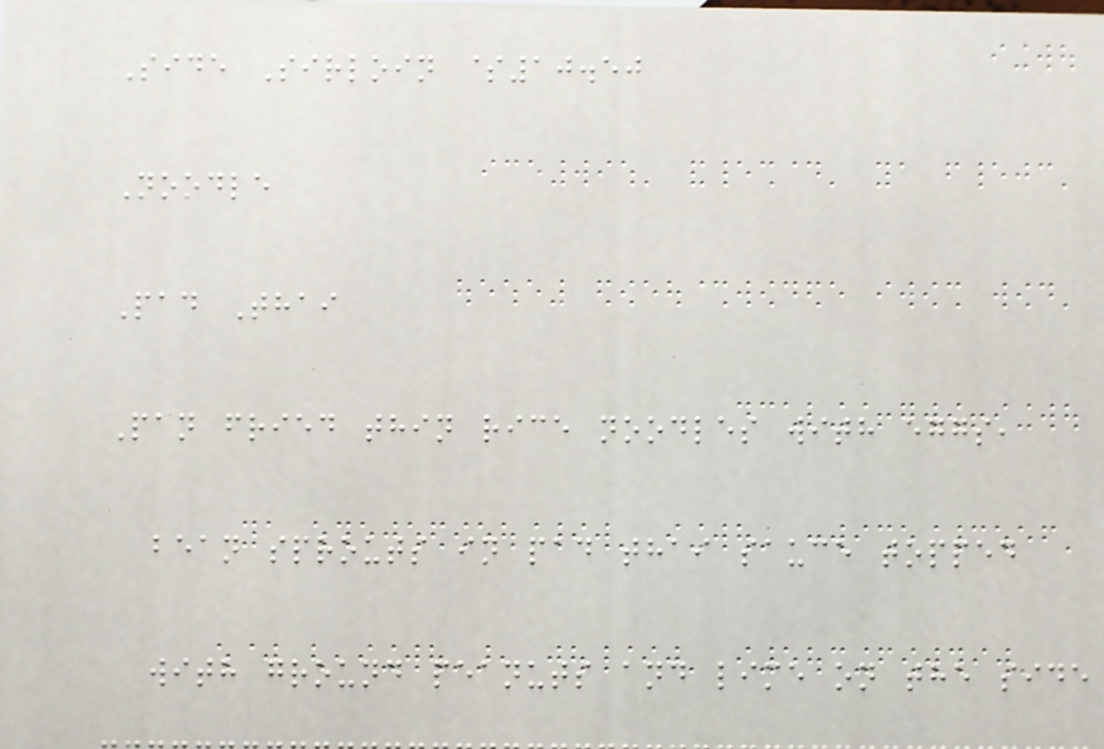Side Sirloin $10.50
Noodle
Pad Thai
Pan fried thin rice noodles with eggs,
bean sprouts in pad thai sauce topped
with ground peanuts and lime on the side
